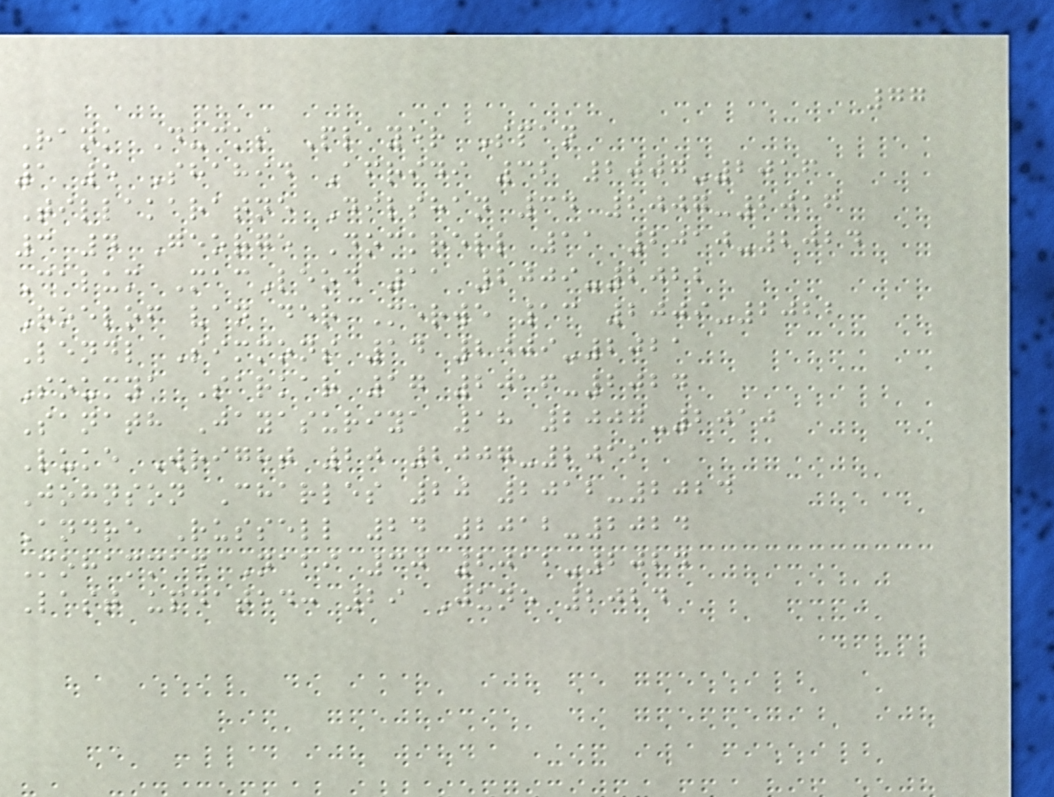77
Rank Ducks Player Span
1 5 Shahid Afridi 32 2007-2016
Tillakaratne Dilshan 34 2007-2016
3 4 George Dockrell 11 2010-2024
Calum MacLeod 11 2009-2022
Roelof van der Merwe 13 2009-2022
Lendl Simmons 14 2009-2021
Soumya Sarkar 17 2016-2024
Sanath Jayasuriya 18 2007-2010
Luke Wright 20 2007-2012
Johnson Charles 20 2012-2024
Andre Russell 24 2012-2024
Mohammad Nabi 30 2012-2024
Last updated: 29 June 2024
